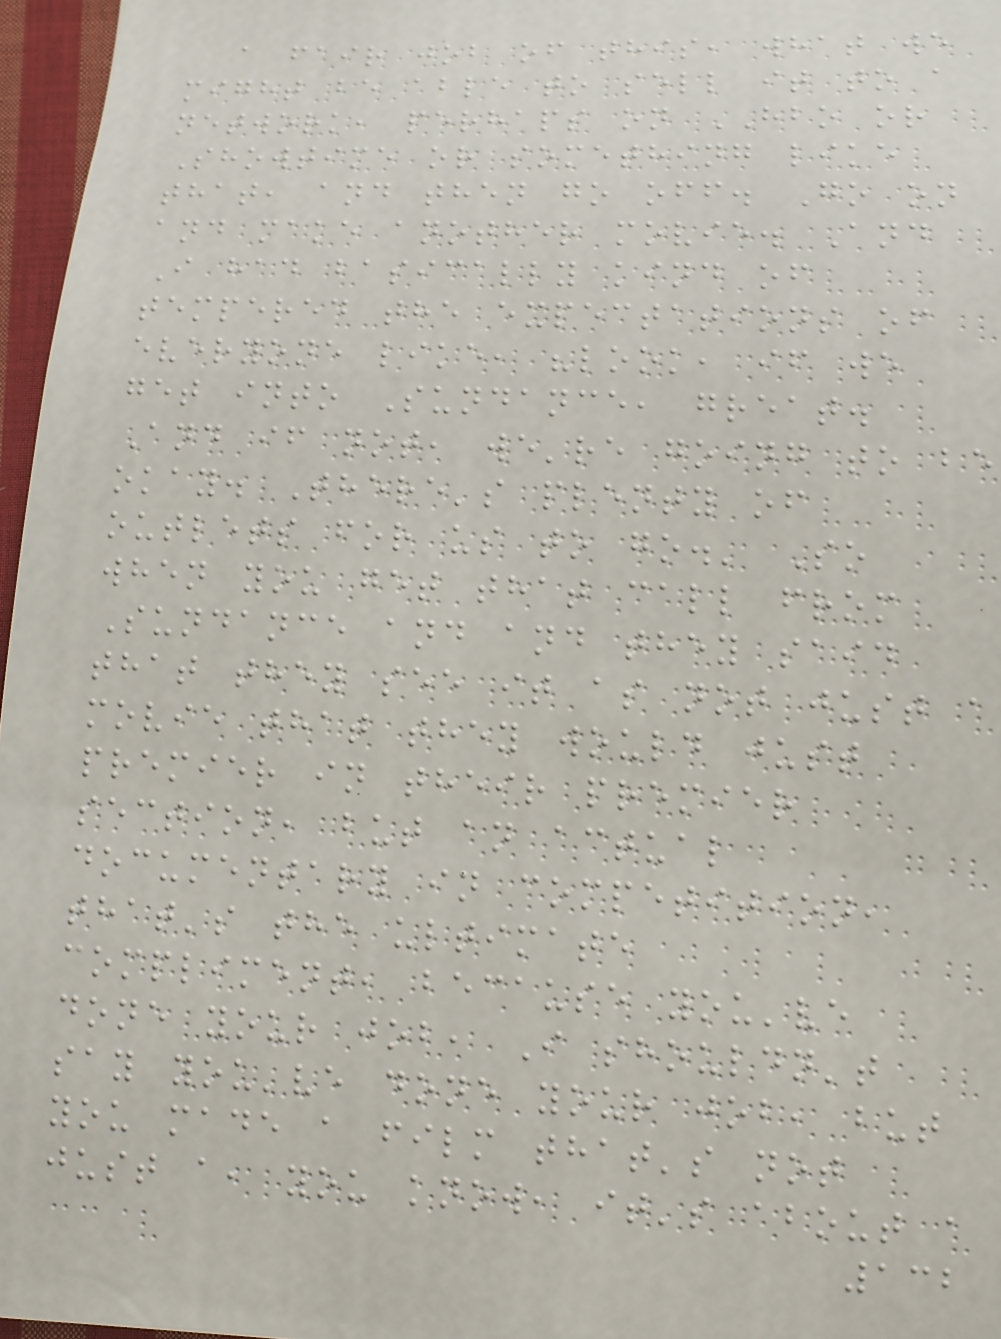a fair job of this, what we
might be able to sell it to a
network, perhaps on HBO or
Showtime or something like
that, and then go off. Go on
and make another movie. And
I had basically kind of
tempered the expectations of
everyone like, "look, if we
get into Sundance, great.
And if not, we're going to be
okay. There's plenty of
outlets for us to go.' So
when you get that call from
Sundance and and they said
that they see it as not just a
movie that they would just
premier in their premier
section, but an actual
documentary in competition,
that's the ultimate
compliment, because you've
done your job, I shouldn't
say you've done your job, but
you made a film that's not
just a, you know, it's about a
132
